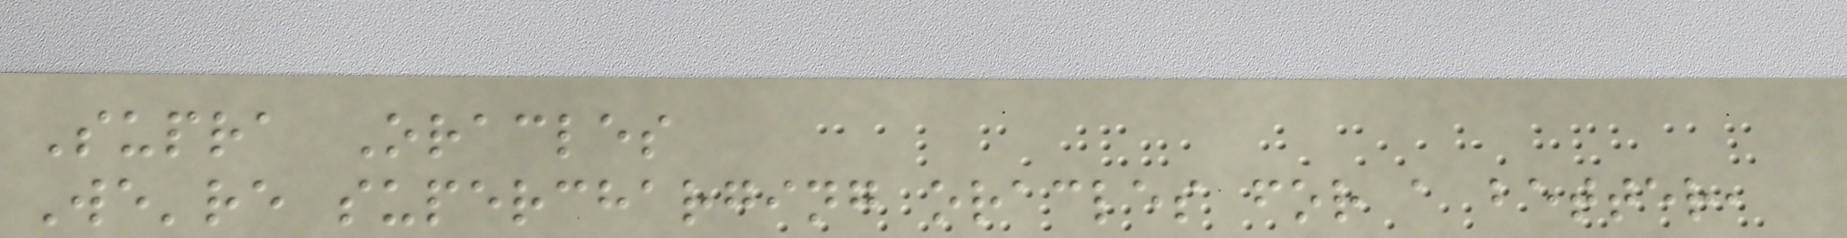Supra Oracles
We're supercharging oracles for a better,
